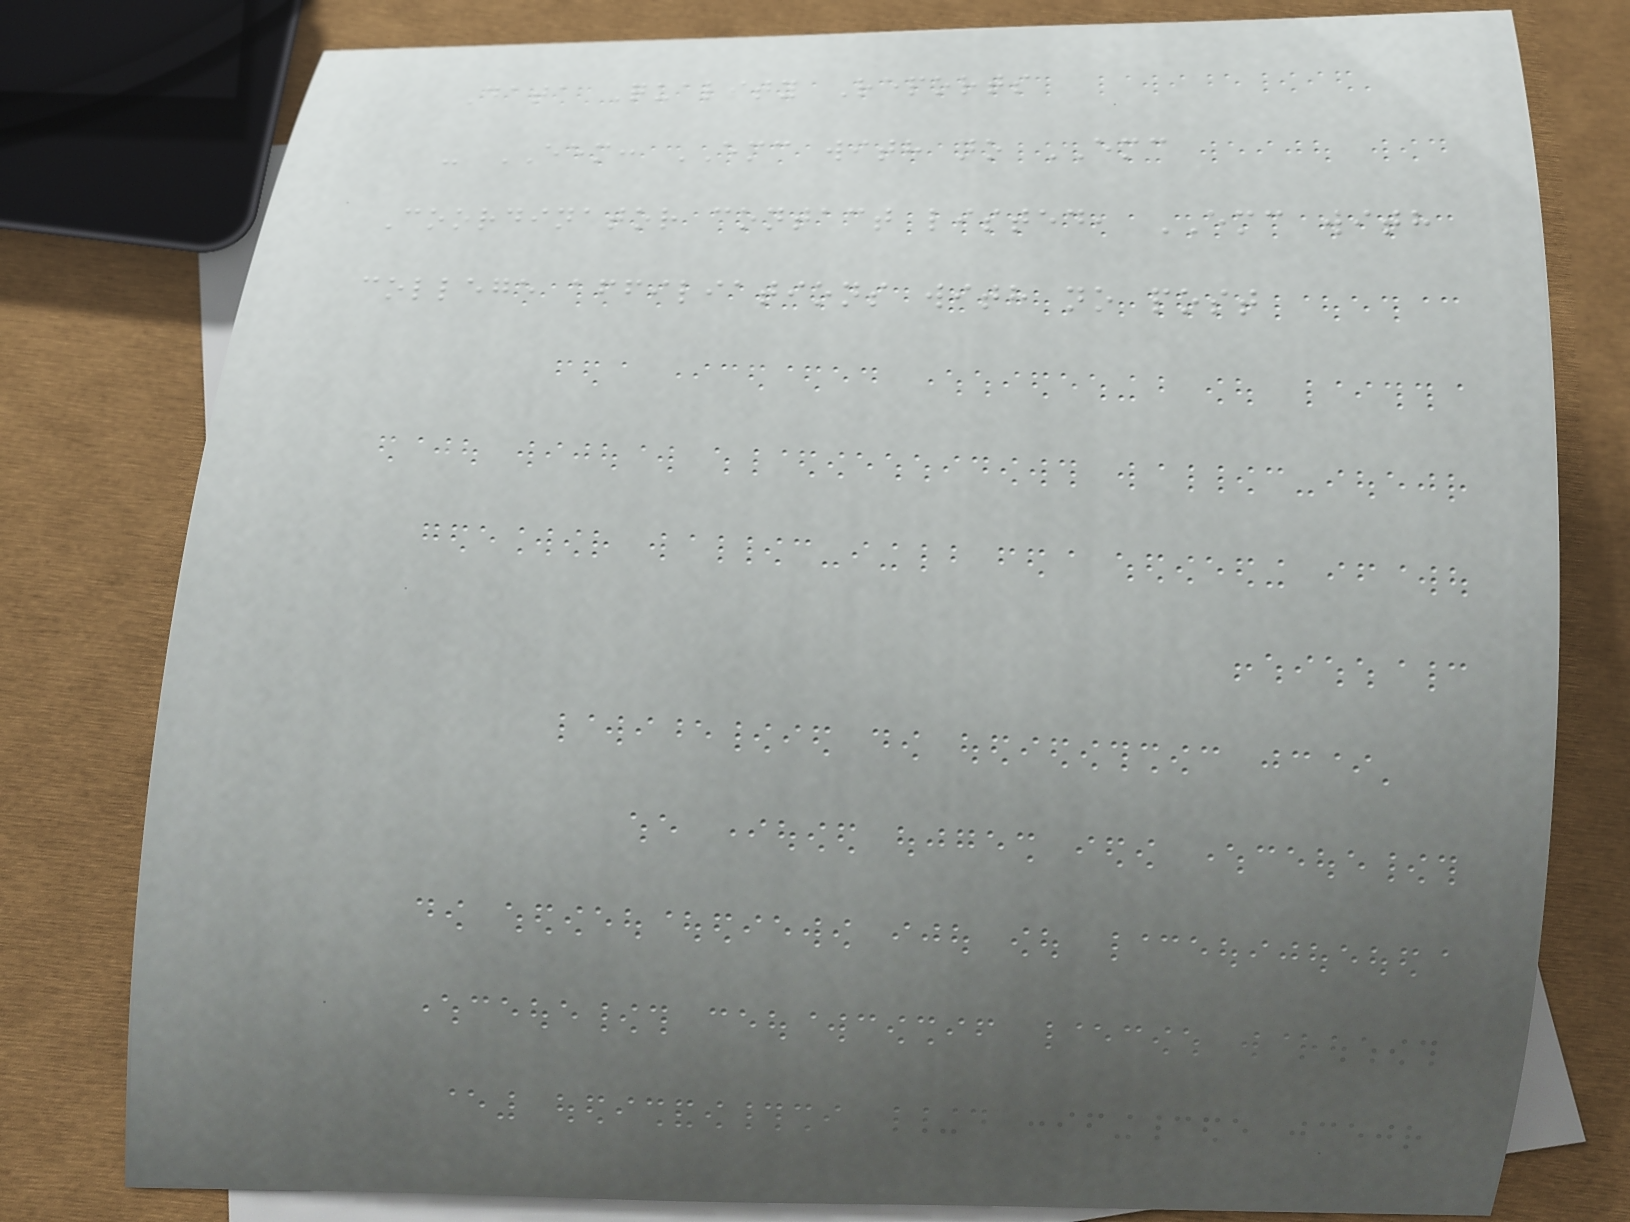Data Quality Reports
- EEM: EMC with no EMC
Coordinator contact listed, EMC with
college affiliations with no post
